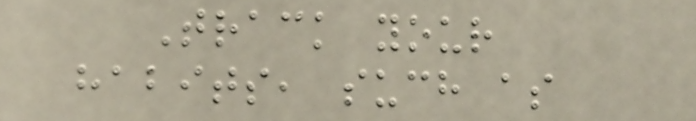Track your
habits, such as
